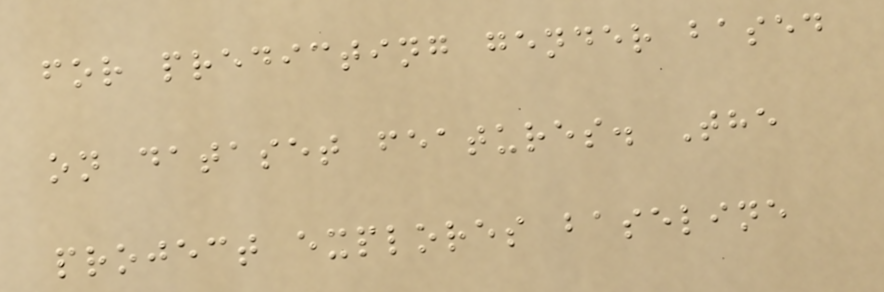for predicting gender based
on dataset features. The
project explores baseline
